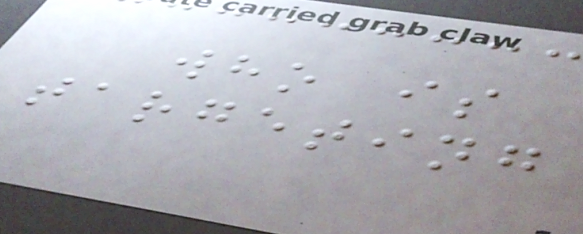who is
targeting
